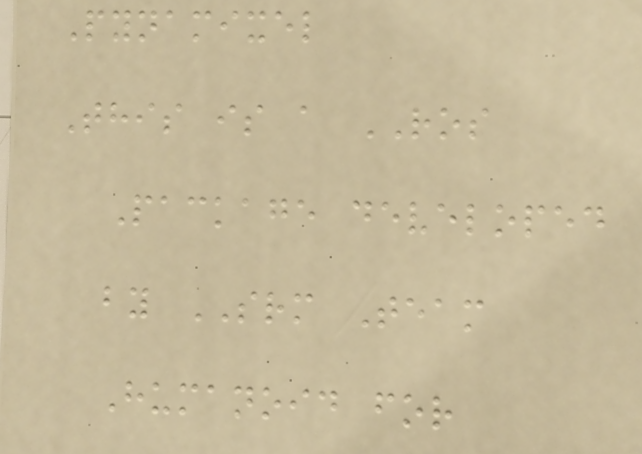Pynamixel
This is a ROS
Package developed
by SRM Team
Humanoid for
